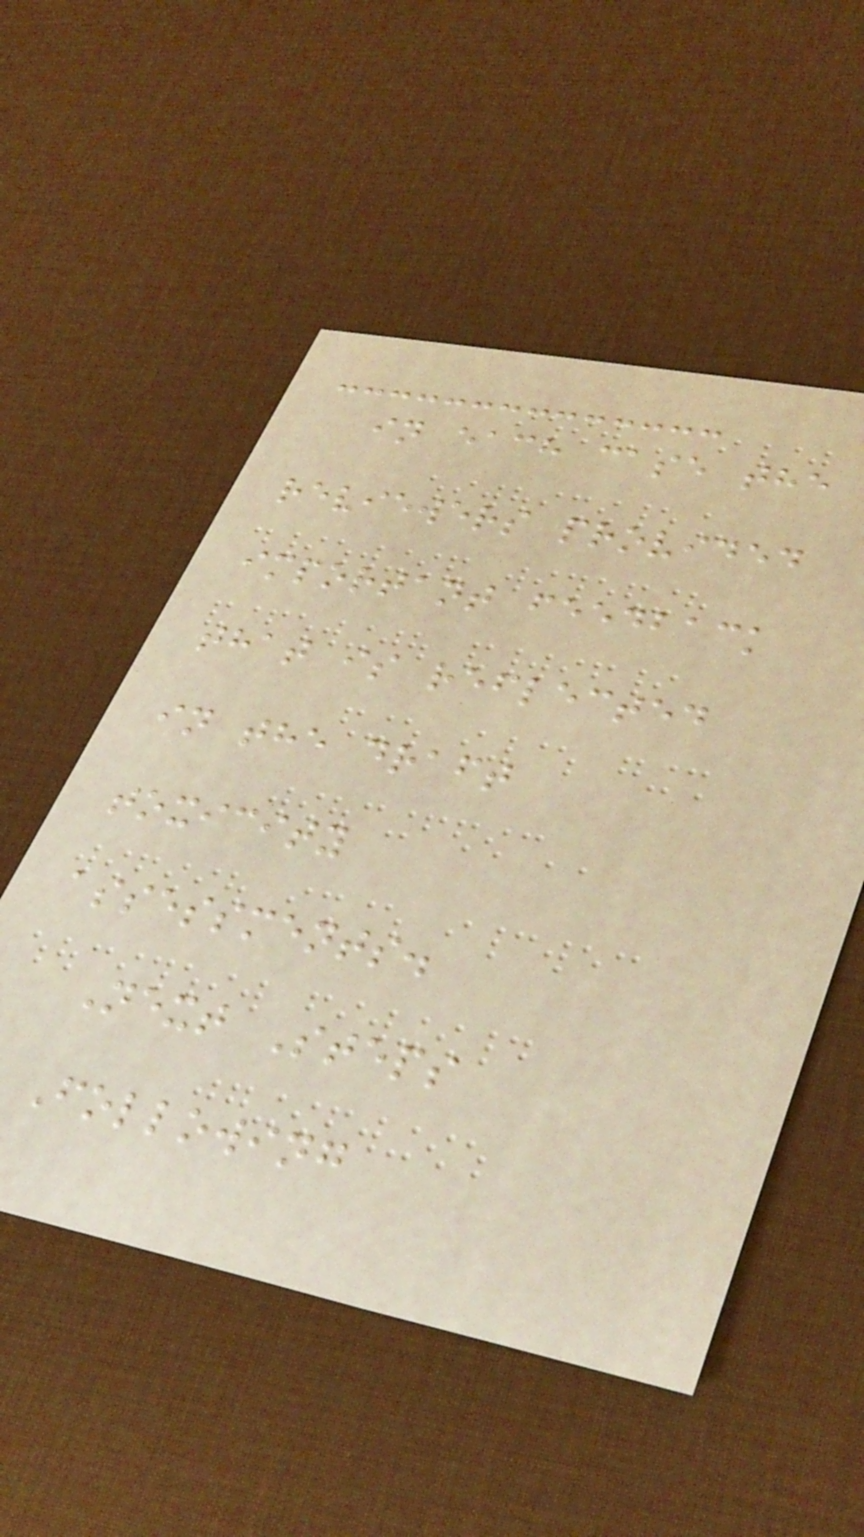in each case the
reviewers provided
important feedback
that is reflected
in the draft
toxicity
assessments.
Next Steps
Following
